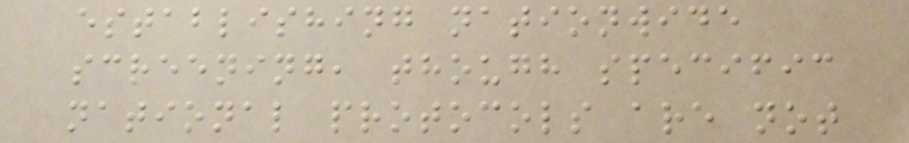establishing nationwide
screening, though specific
national protocols are not
